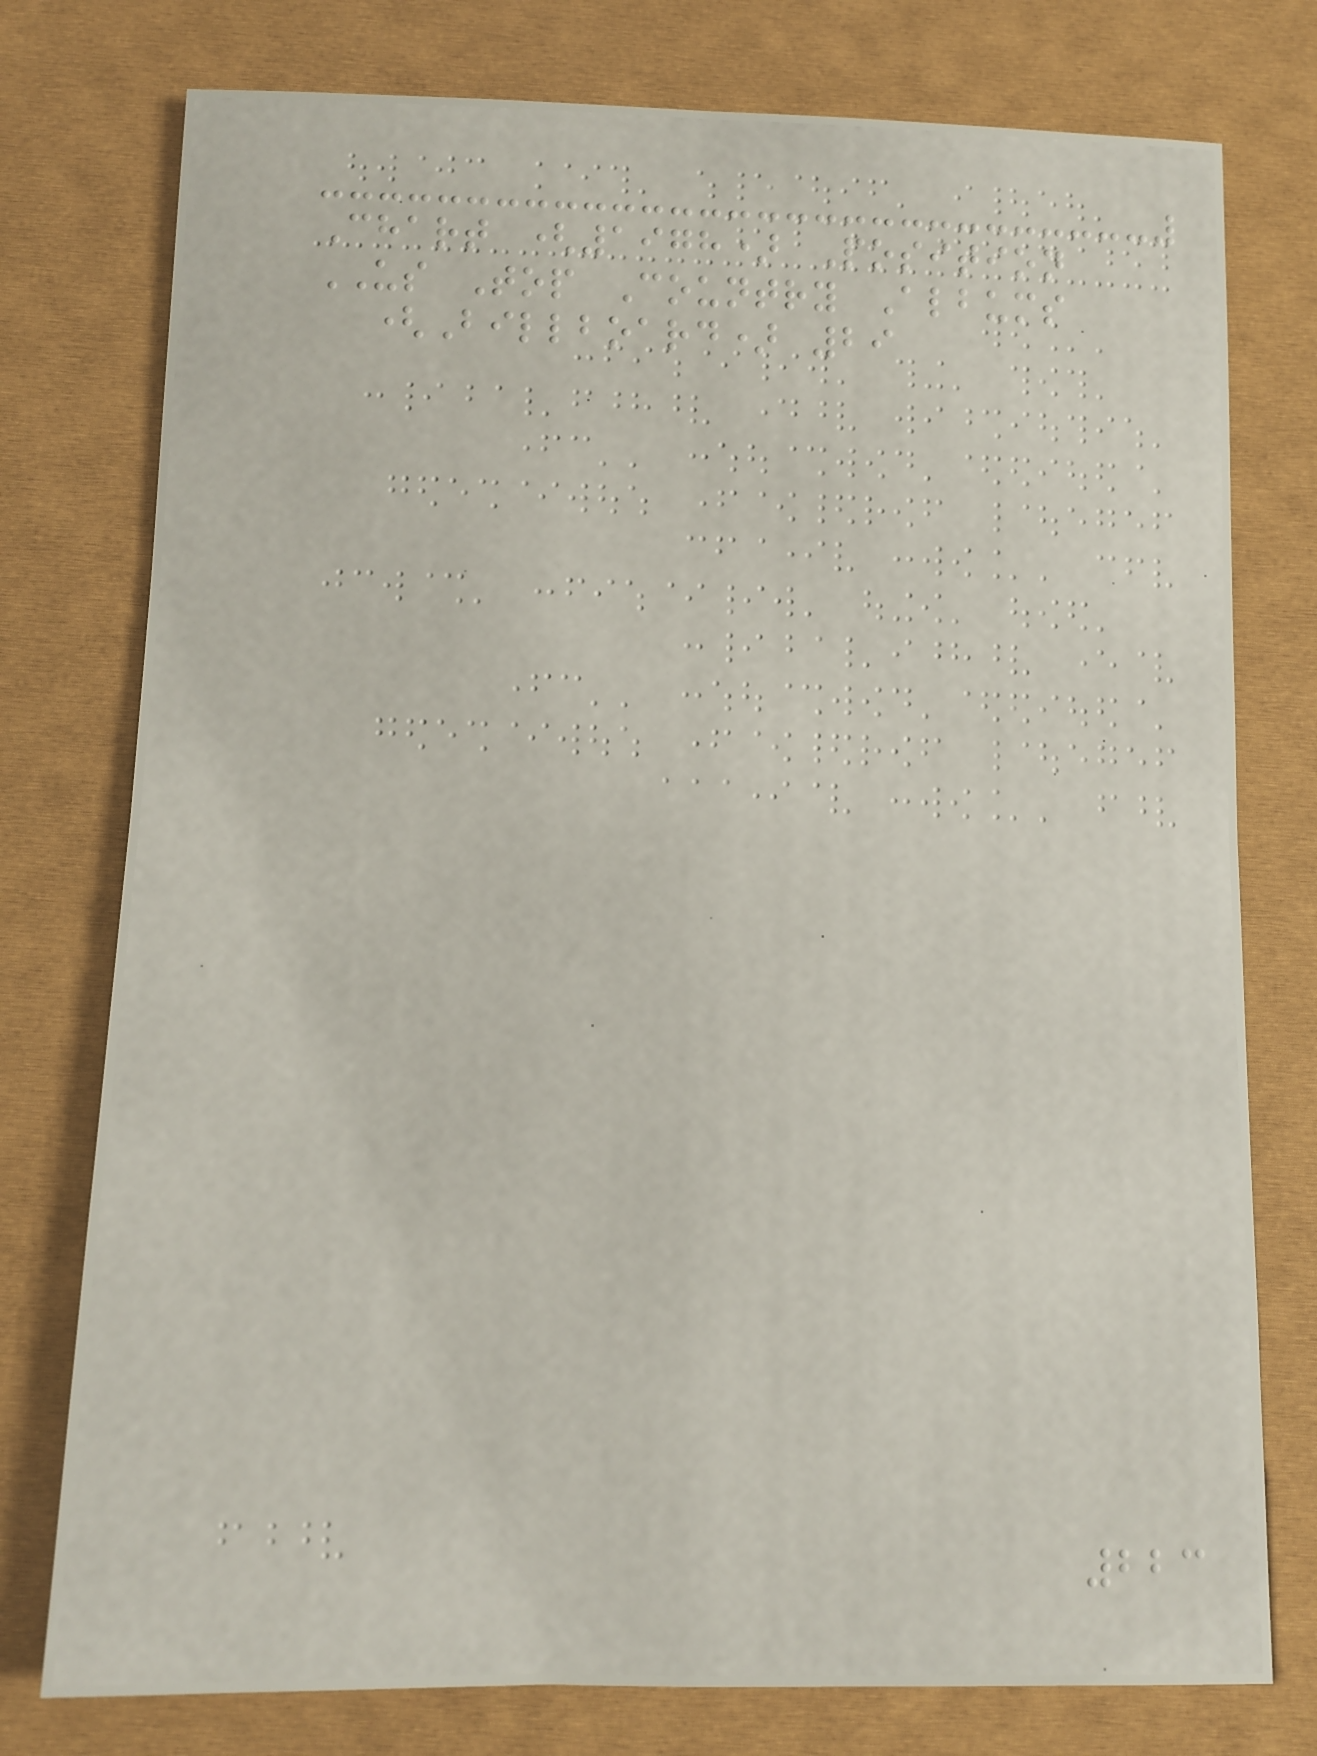Chart (1978) Position
US Top Country Albums
(Billboard) 29
223
